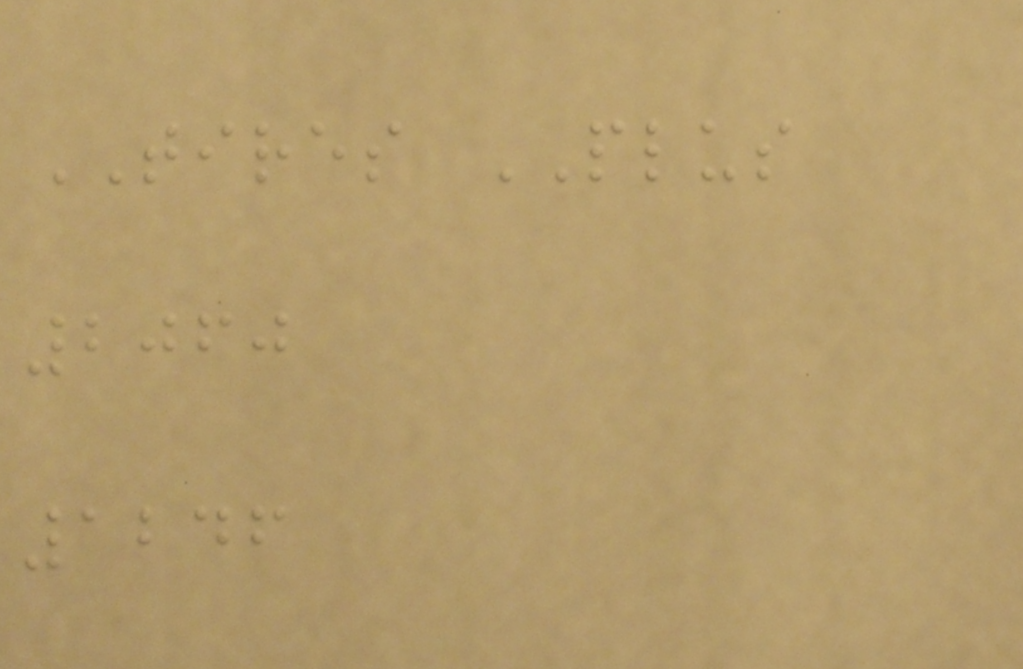TIRES PLUS
2060
1246
